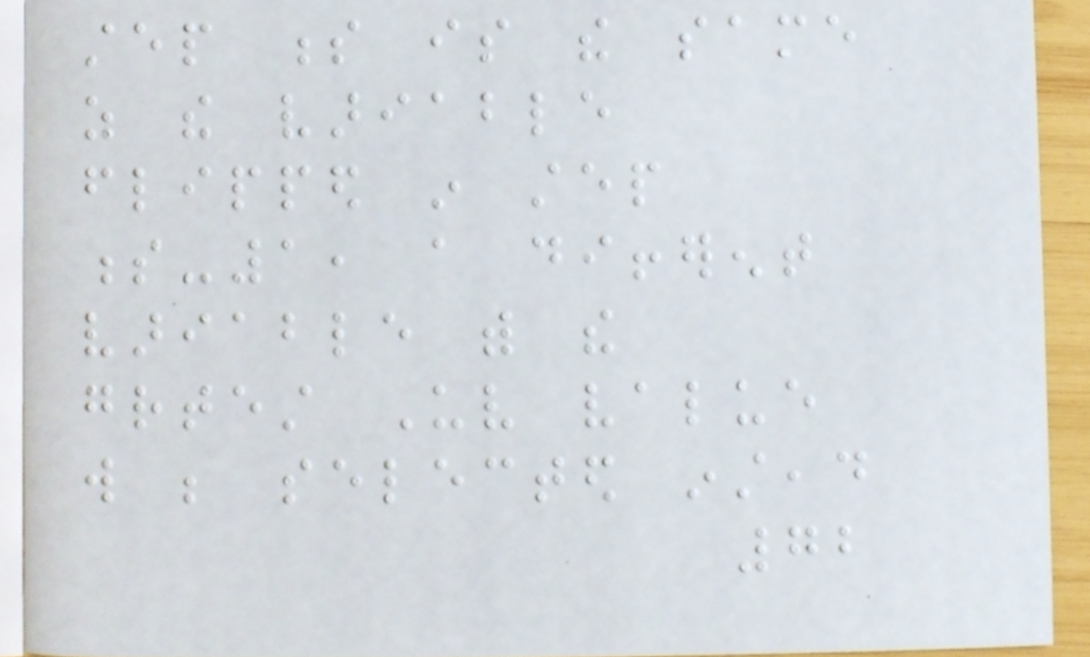step s is the same
as the variable
flipped in step
s-1, a different
variable with the
greatest Uv value
will be selected instead
72
